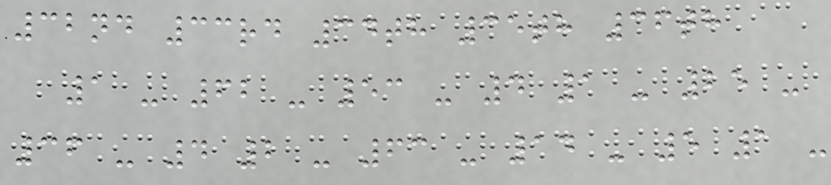32nd 33rd 34th 35th 36th
1 - 62 - 53 - 4 1 - 25 -
36 - 4 2 - 63 - 14 - 5 1 -
